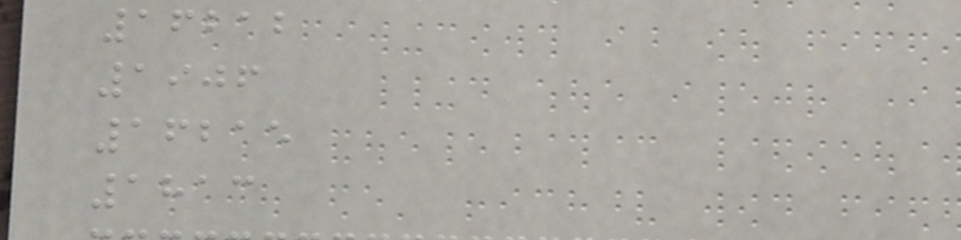16212
1906
16215
1813
